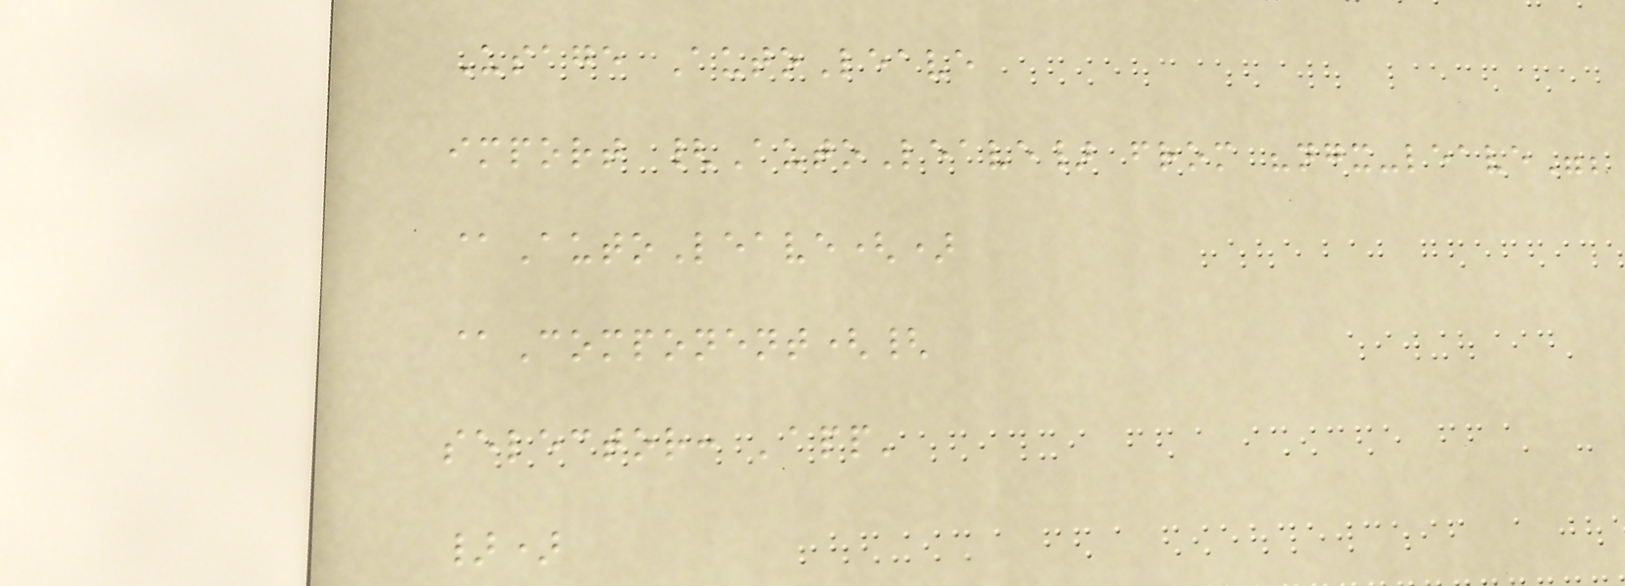Usage AutoLeave
import {AutoLeave} from "ngx-leave";
@AutoLeave()
@Component({
selector: 'app'
})
